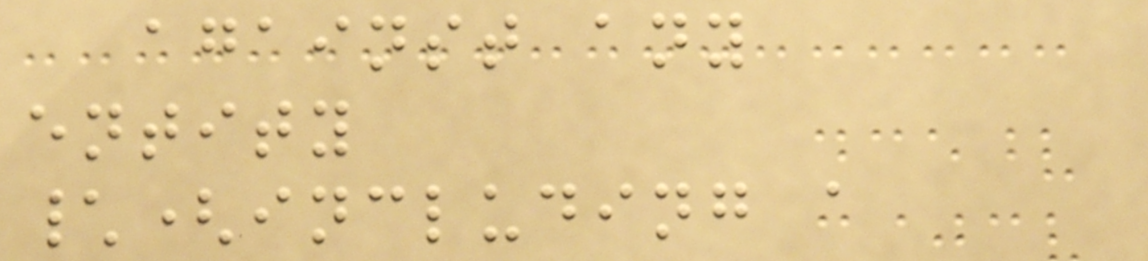against any
entity
\(including a
